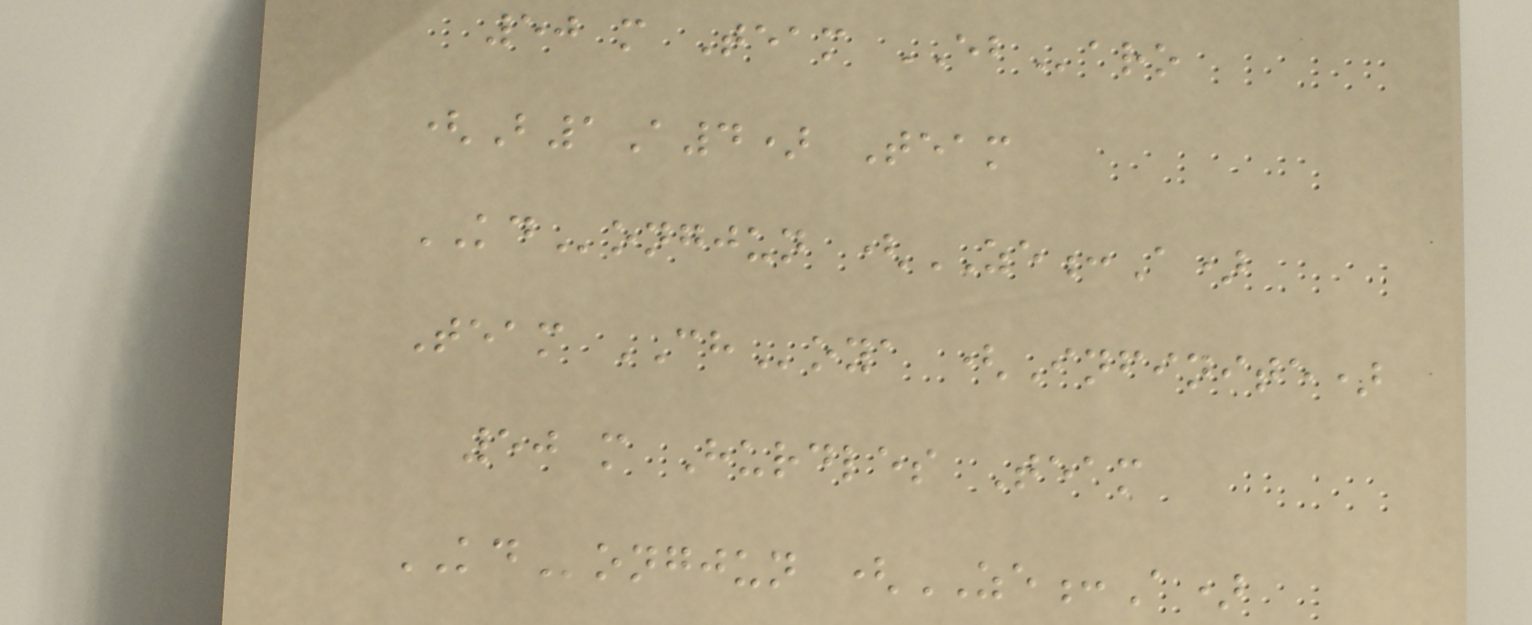50 m Team EBaro
(B1A4) Team
KDongjun (ZE:A)
Team CHoya (Infinite)
50 m Hurdles Team
KDongjun (ZE:A)
